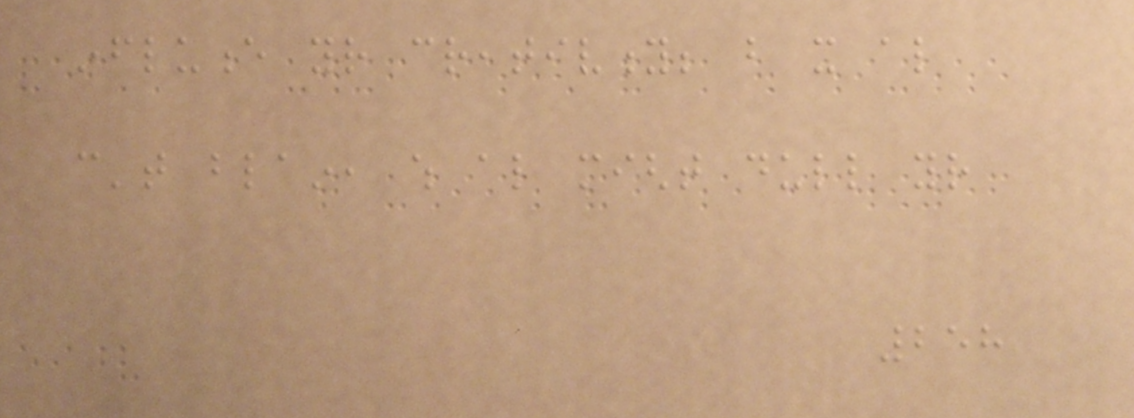influence your creativity; but it also
can't blain, which also might dull your
258
